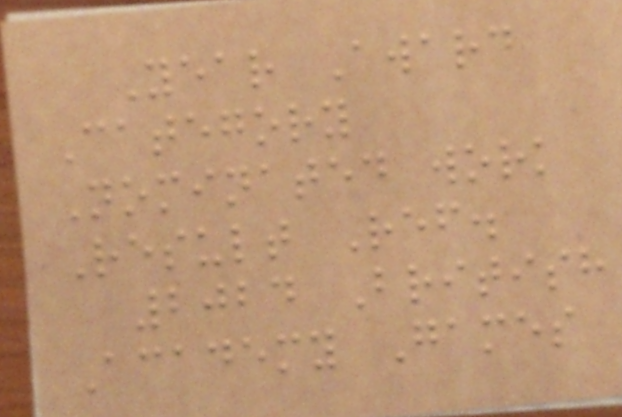Year Award
Category
Nominated work
Result Ref.
2024 British
Academy Games
